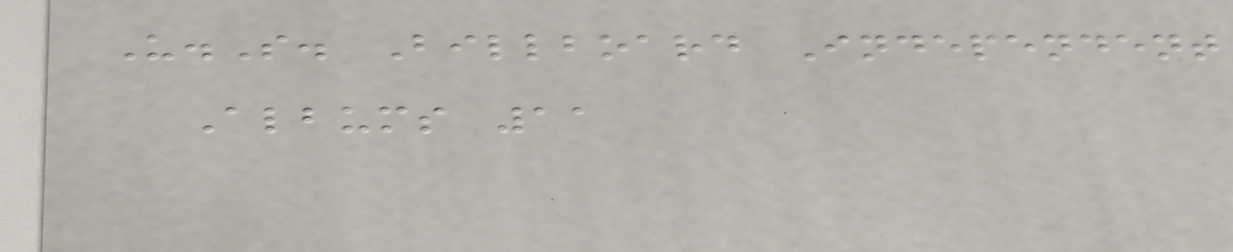U.S. Billboard Independent
Albums 11
